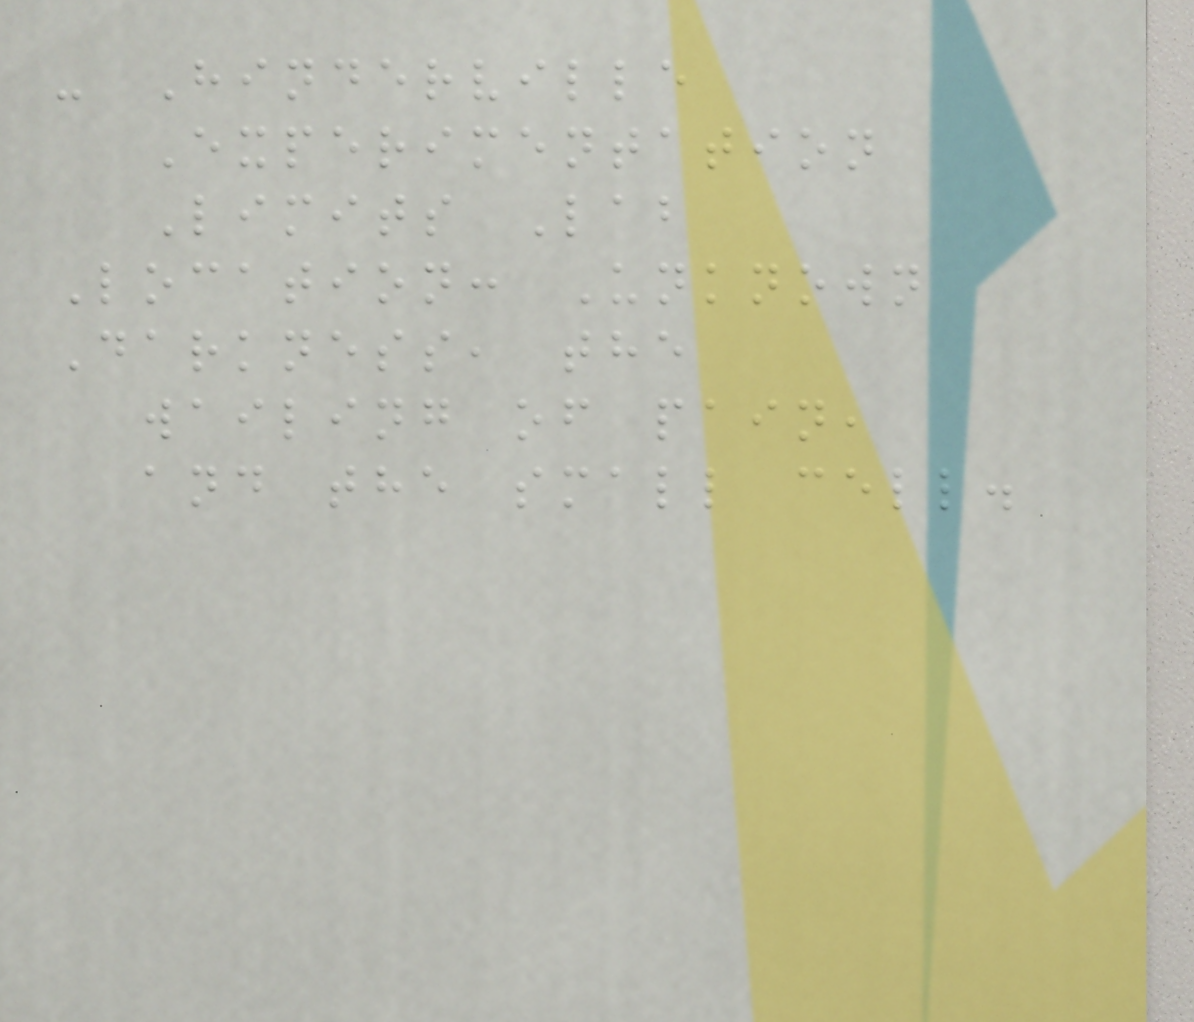- Hinderville
Experimentation
Limits Lab
Location: Unknown
Darkness, the
wailing of pain,
and the small cell.
